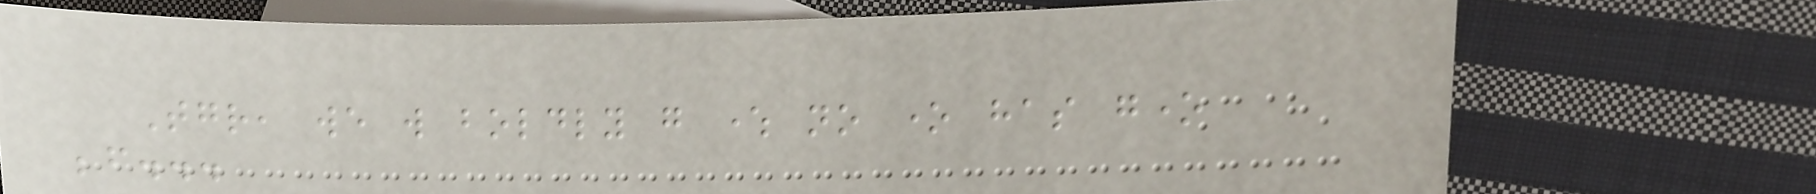Together, we will boldly go where no one has gone
before...
